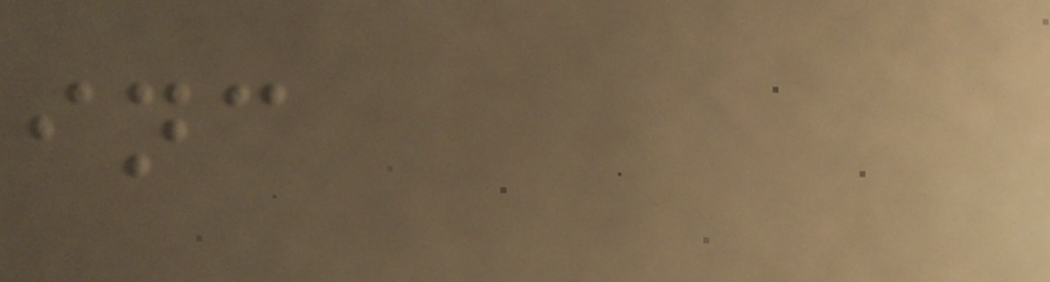inc
